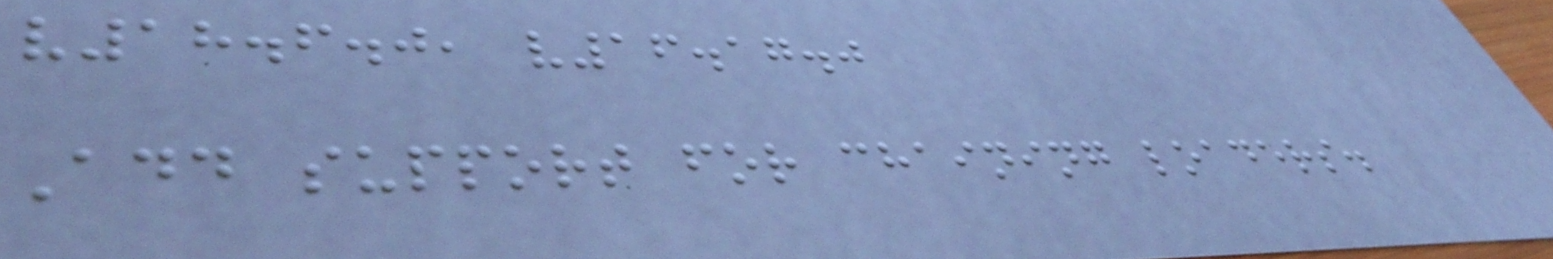v18.6.0, v16.17.0
Add support for chaining loaders.
